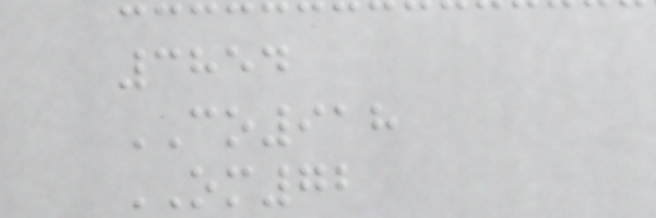3854
CO918
OM72
